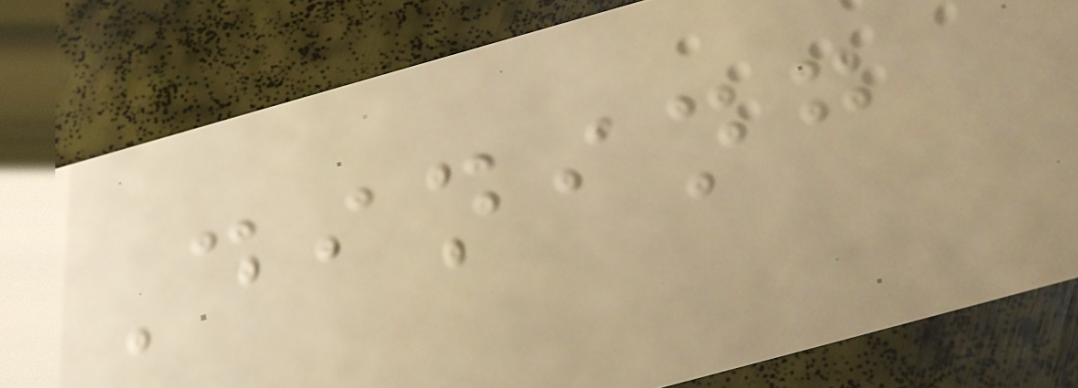Dining
